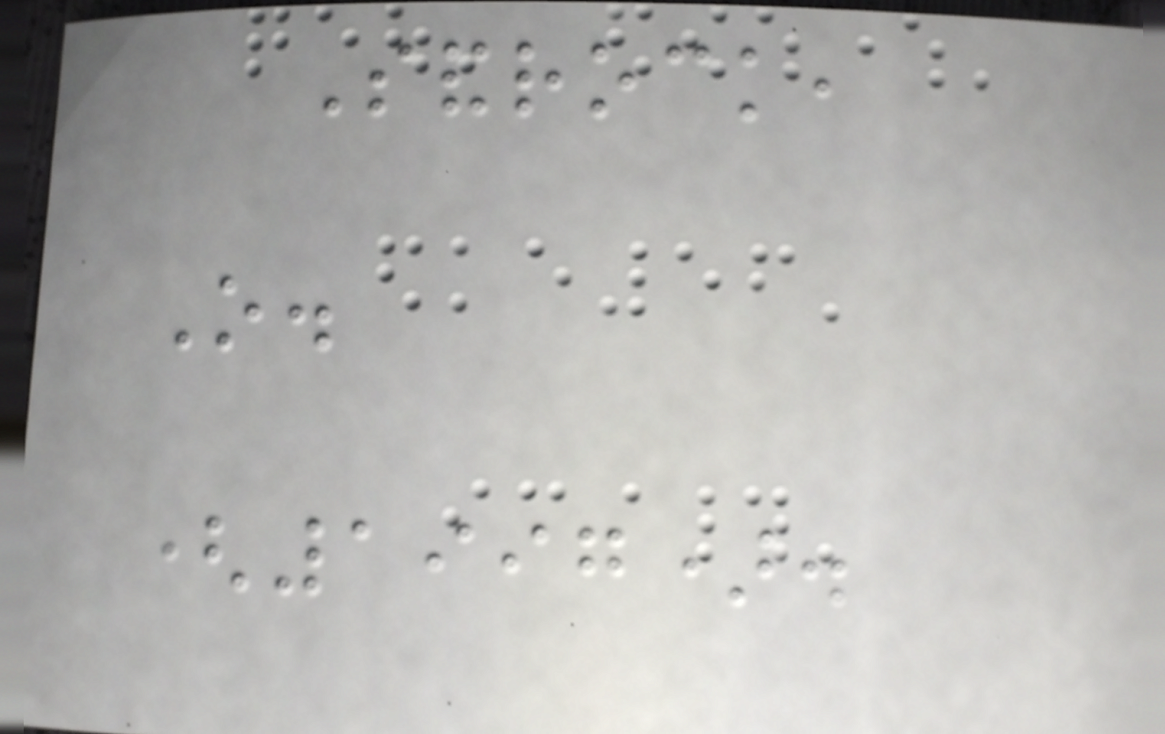Sandrock,
O.
(1997).
